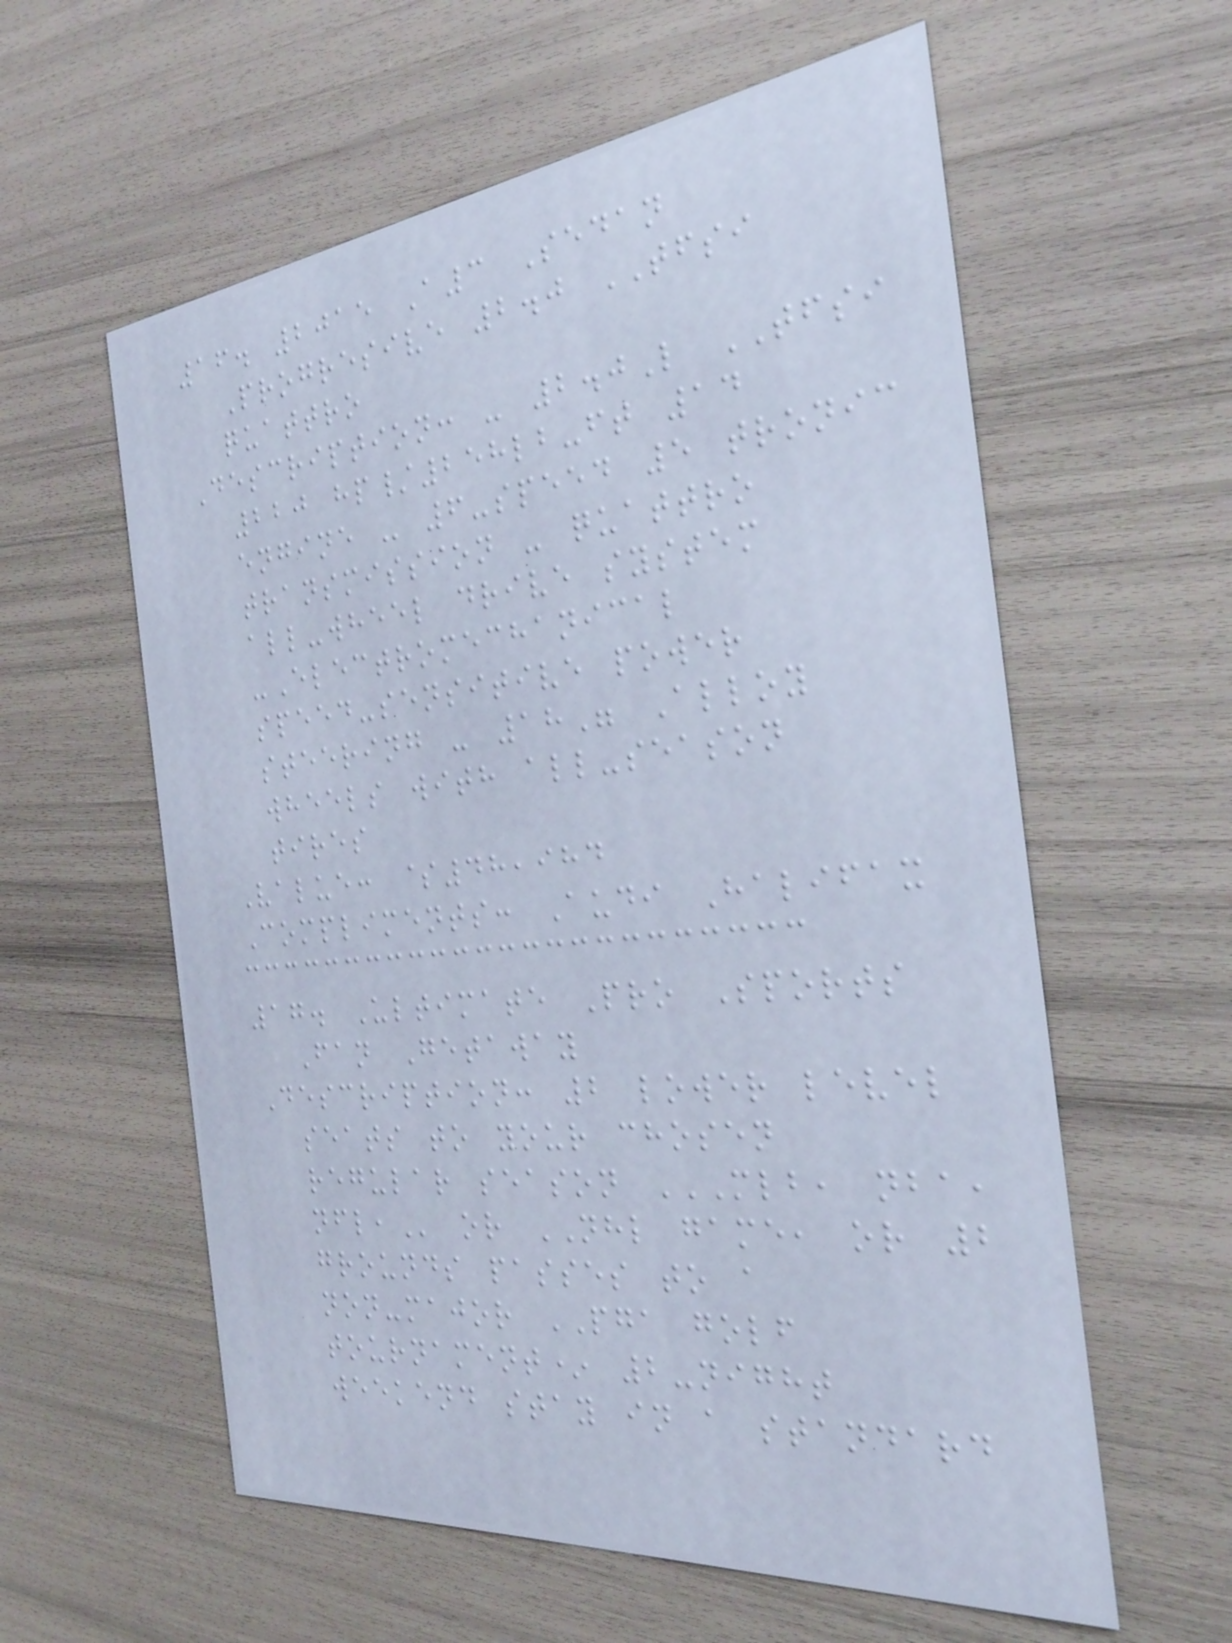16. 2015 A3 Sedan
Progresive 2.0 TFSI
quattro
Description: - 2.0L TFSI
220 hp/258lb-ft 14
engine - 6-speed 5 tronic
transmission - quattro
all-wheel drive system
-Electromechanical
speed-sensitive power
steering - 18" Alloy
wheels with all-season
tires
Value: $48,984
Compliments: Audi Halifax
17. Ultimate Pro Sports
Fan Getaway
Description: 2 lower level
seats to your chosen
regular season MLB, NBA,
NFL, or NHL game, or 2
grounds passes to a
non-major PGA golf
tournament* 2-night
weekend stay in a standard
